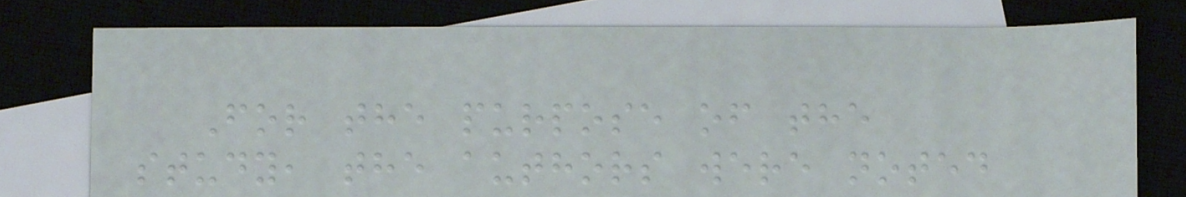For the purpose of the
study, the authors were noted
